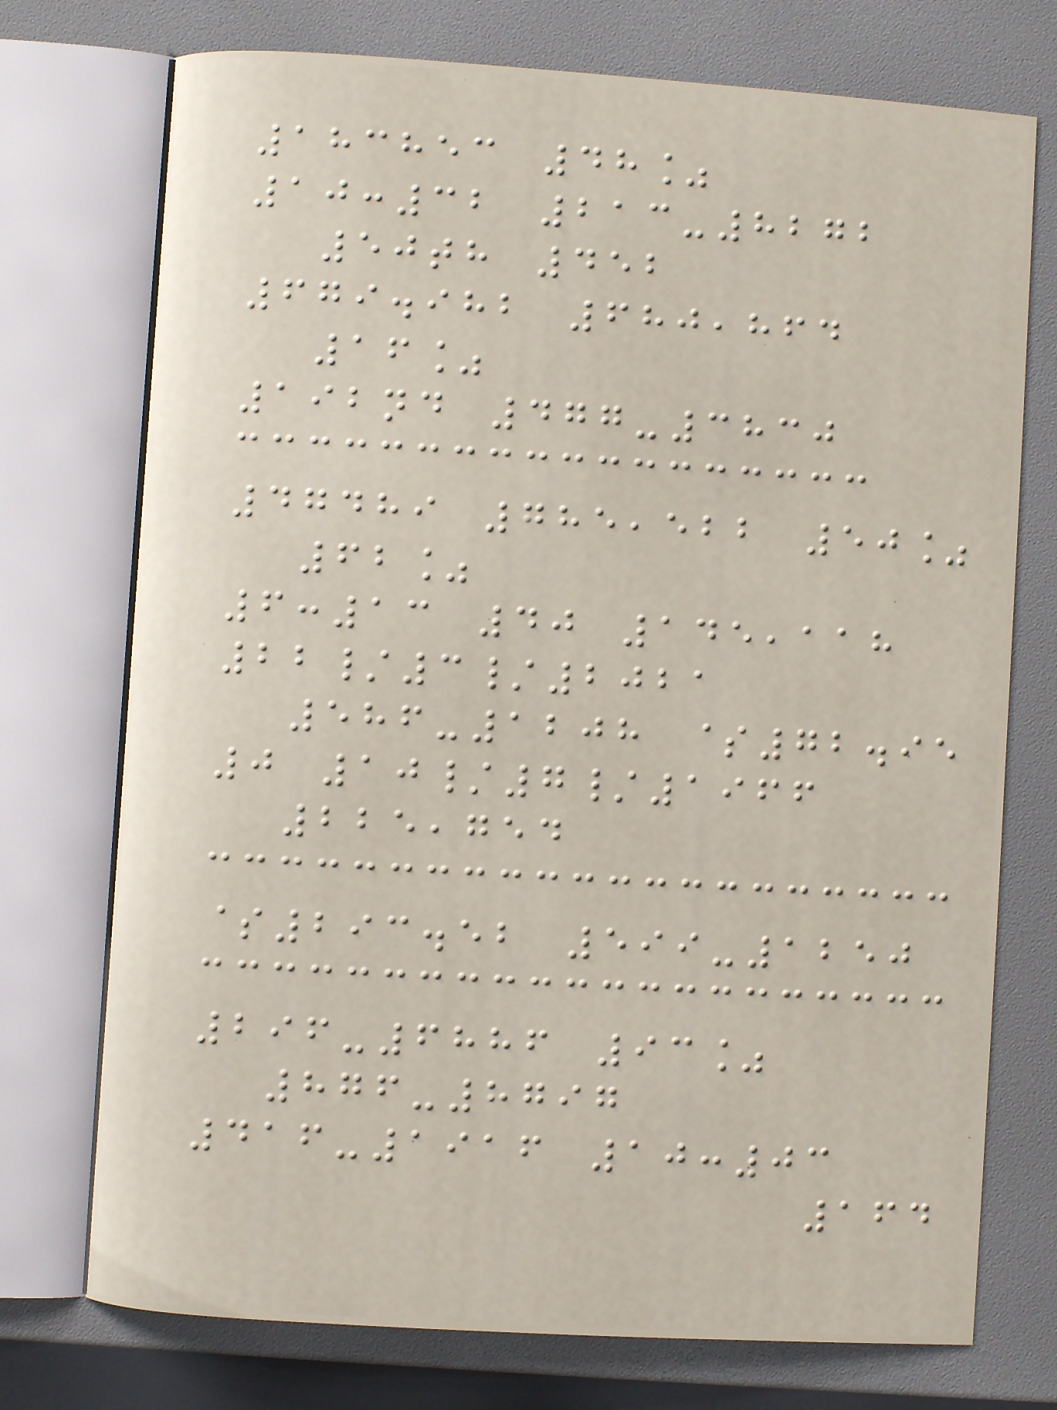183853 48%
10:32 213-8272
50th 452
679.982 680,864
16%
192nd 477-3830
47489 785,522 50%
62%
6:13 40 145,118
22/3/2021
586-1208 $72.95
0 10/7/1966
225,754
$293.52 599-1250
296-6886 93%
876-8797
416-1916 10:03
164
